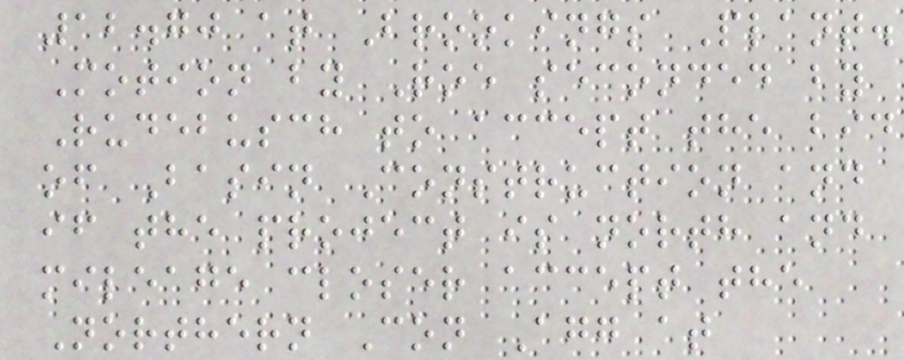12.70 at Brookings Plant.
Motion by Roe seconded by
Rudebusch to accept the bid
of Basin Construction and
if the project is north and
mileage closer accept the
Northern Con Agg at
